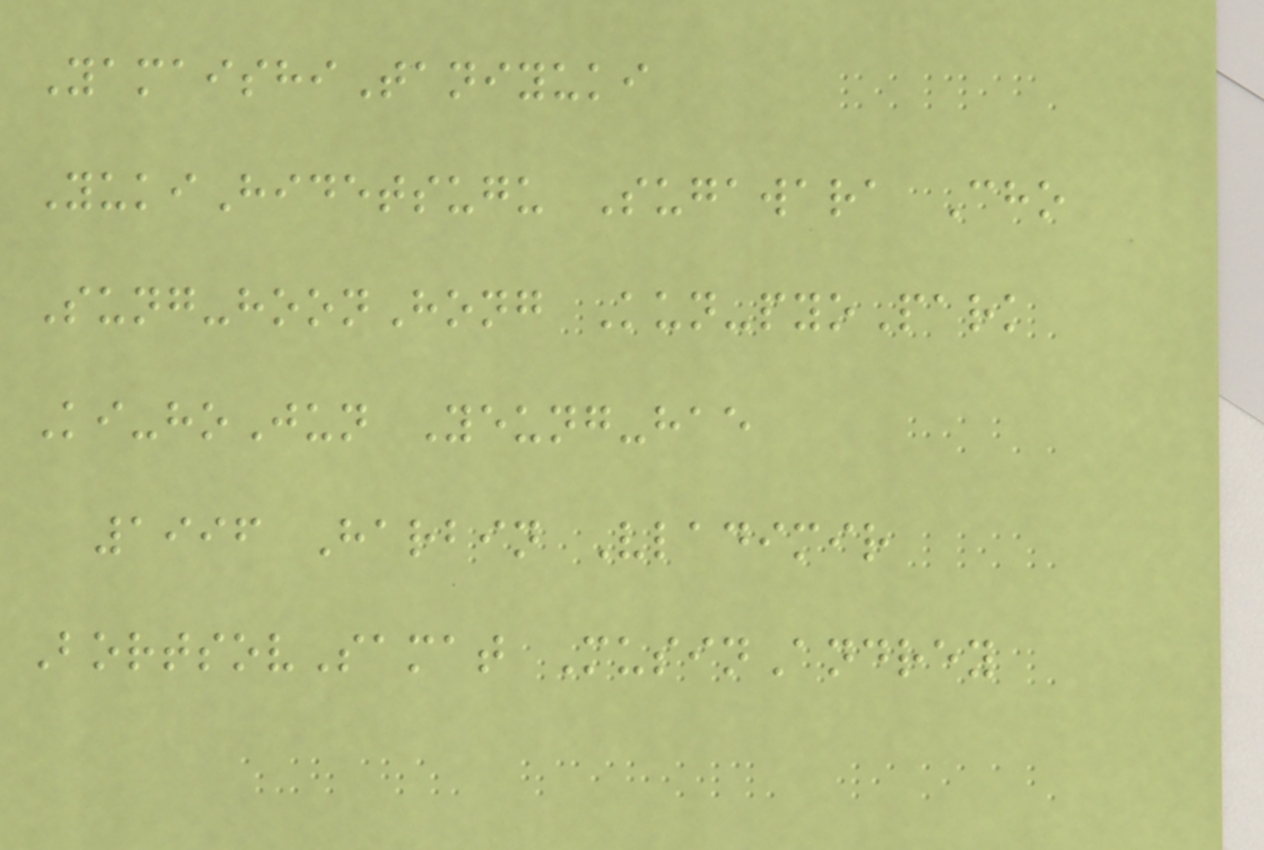YamaishiTaniyuki
YukiHidetsugu Sugawara Cho
Sung-hoonHong Kun-pyoPark
Ki-hoJun Yeung-hae
1996 Harbin Vladimir
BortsovSamat MusinAndrey
